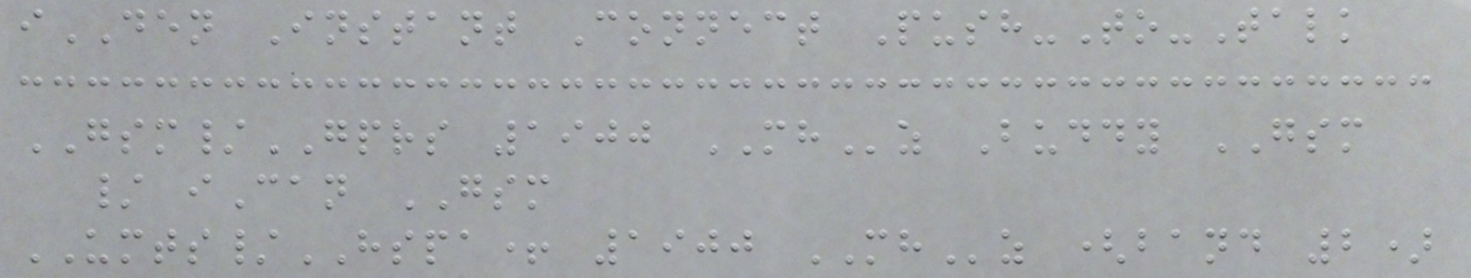iDEN Instant Connect Push-To-Talk
GSM/GPRS 1900 MHz Buddy GSM
/ iCan GSM
UMTS/HSPA+ 1900 MHz (band 2)
